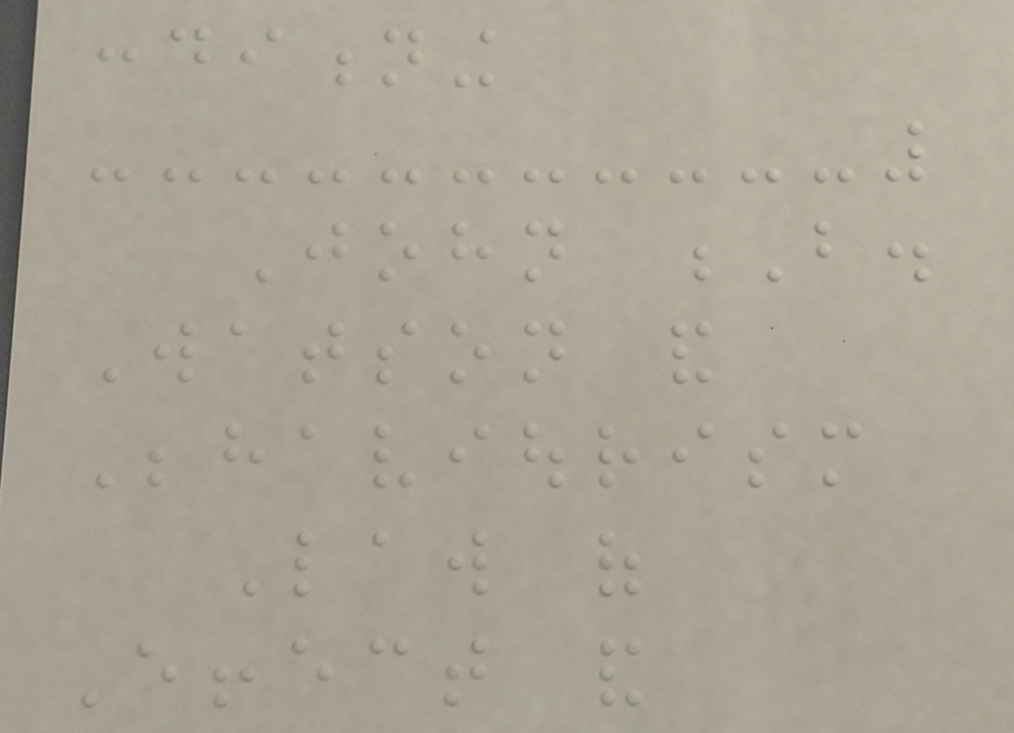conditioning
John B.
Watson and
Behaviourism
Law of
Effect and
